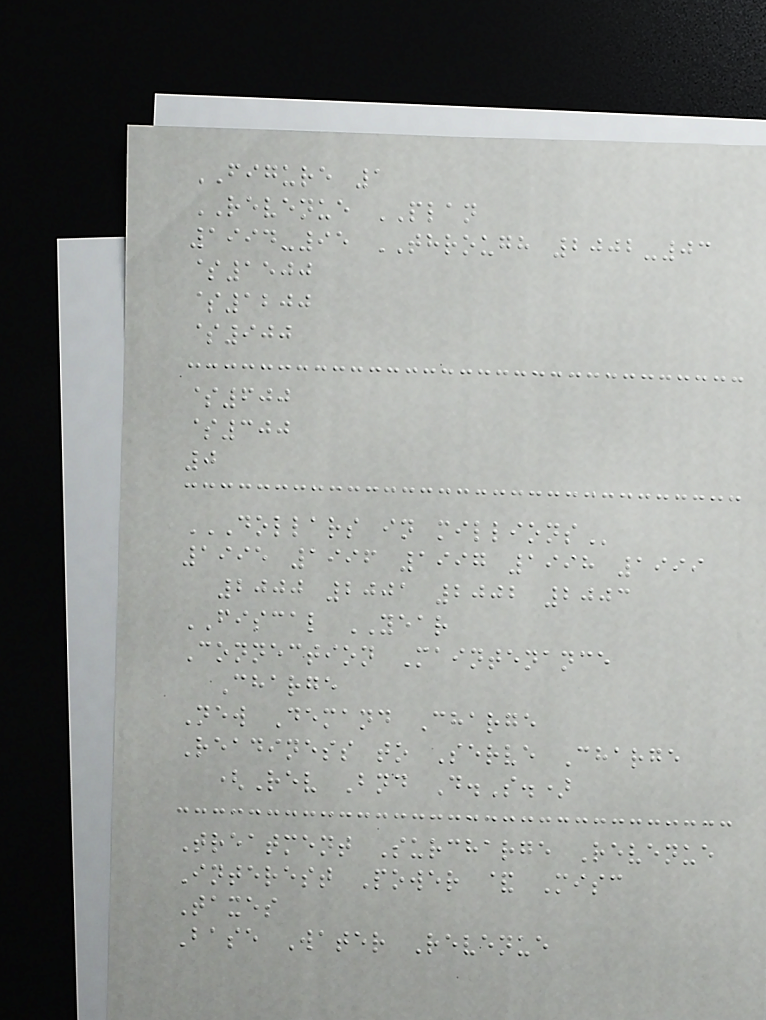FIGURE 1
REVENUE PLAN
1994-95 THROUGH 2002-03
$1500
$1200
$900
$600
$300
0
DOLLARS IN MILLIONS
1995 1996 1997 1998 1999
2000 2001 2002 2003
FISCAL YEAR
Connection Maintenance
Charge
New Demand Charge
Readiness to Serve Charge
(Rev Bnd D.S.)
Treatment Surcharge Revenue
Interest Power & Misc
Taxes
Base Water Revenue
